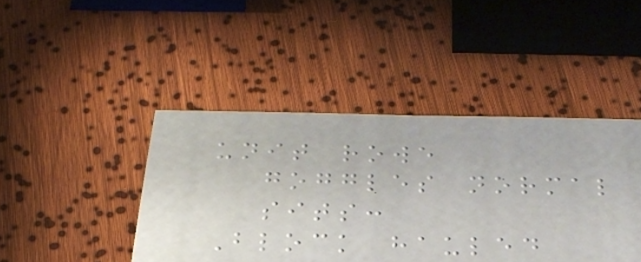unit rowe
goggles normal
sits:
Block hauled
